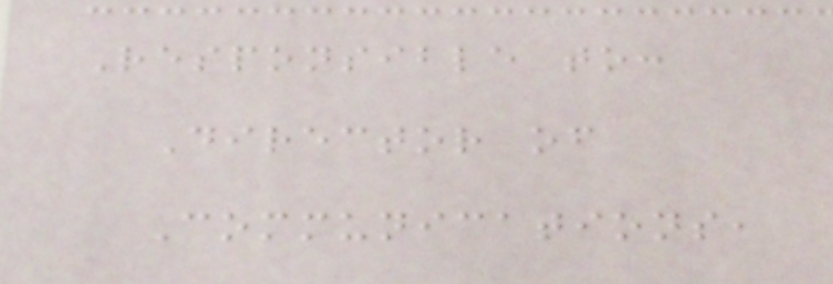Responsible to:
Director of
Communications,
